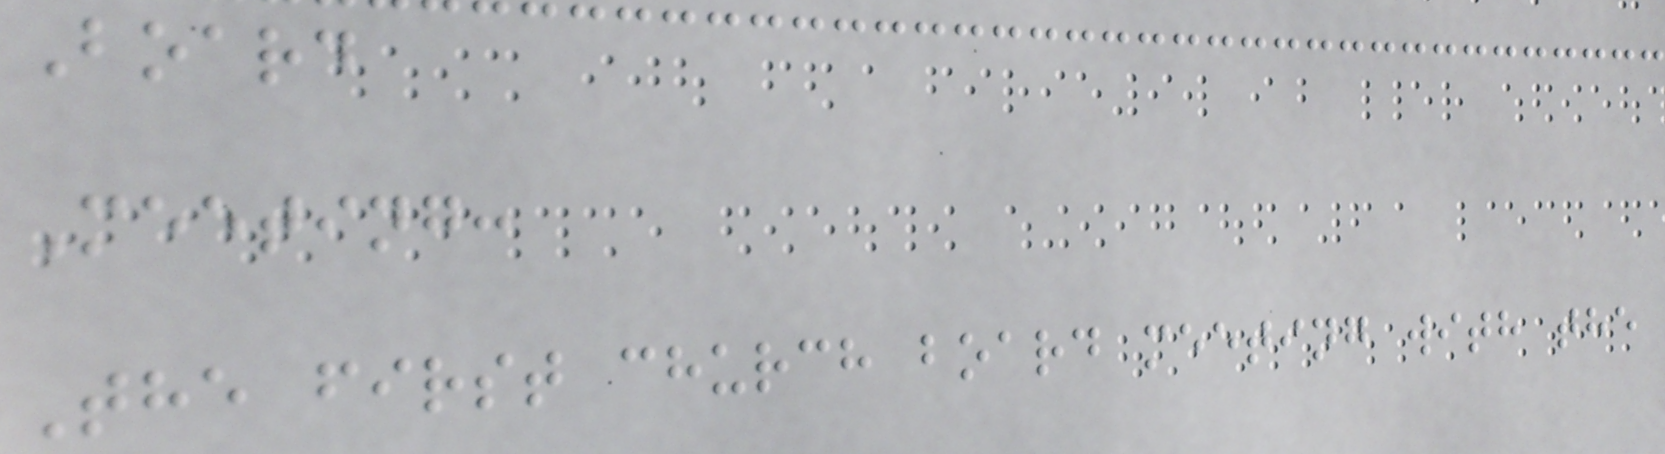Board
Meeting:
The first church board meeting with the
